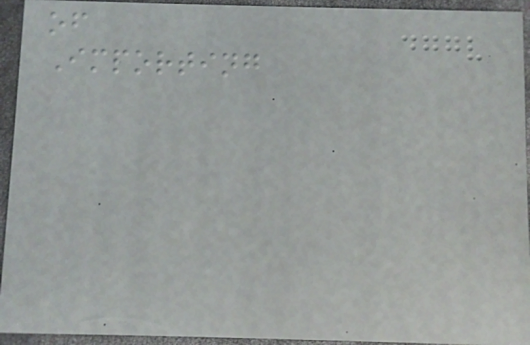of
Importing
